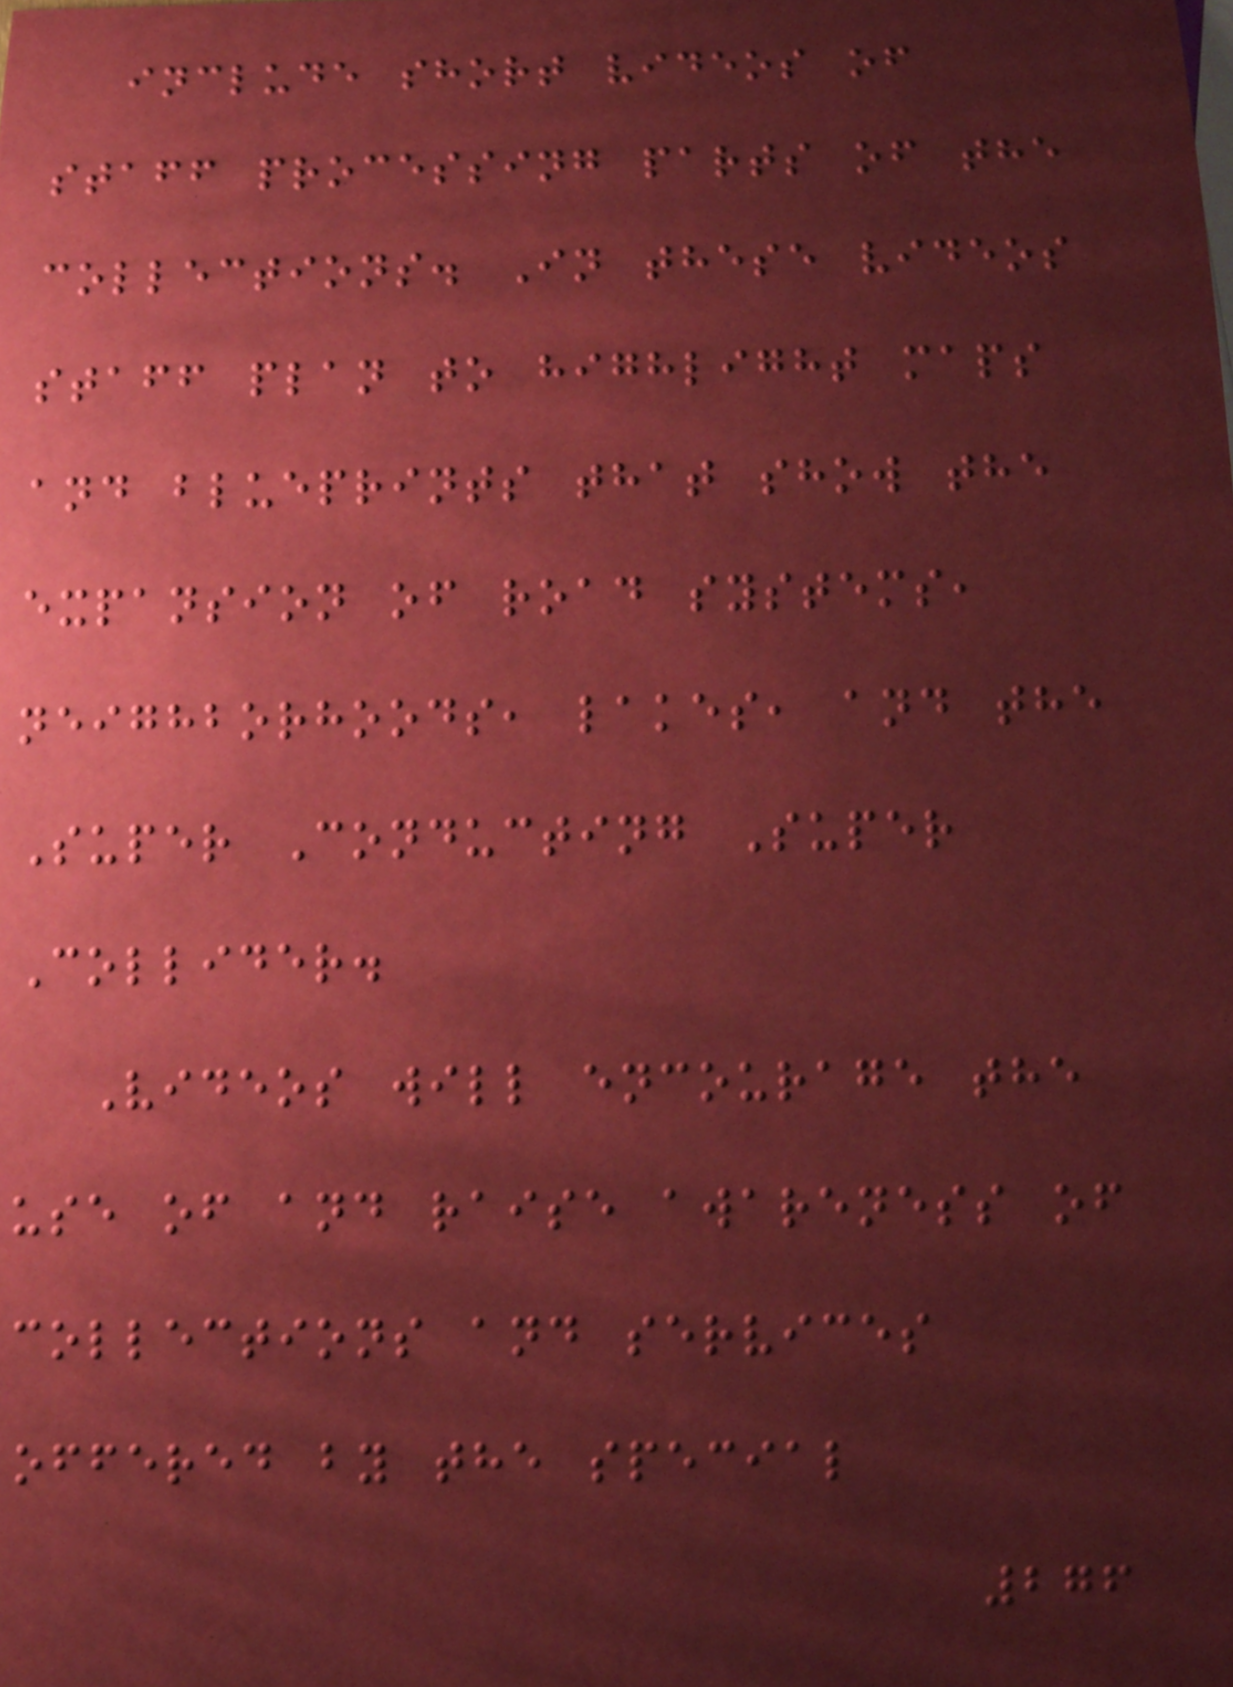include short videos of
staff processing parts of the
collections. In these videos
staff plan to highlight maps
and blueprints that show the
expansion of road systems,
neighborhoods, lakes, and the
Super Conducting Super
Collider.
Videos will encourage the
use of and raise awareness of
collections and services
offered by the special
276
